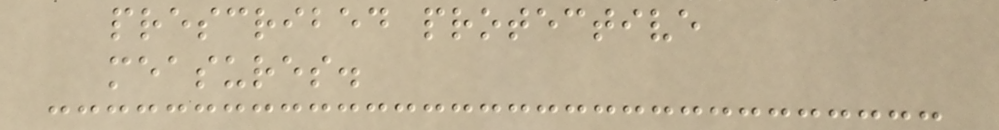prescribed protective
measures.
